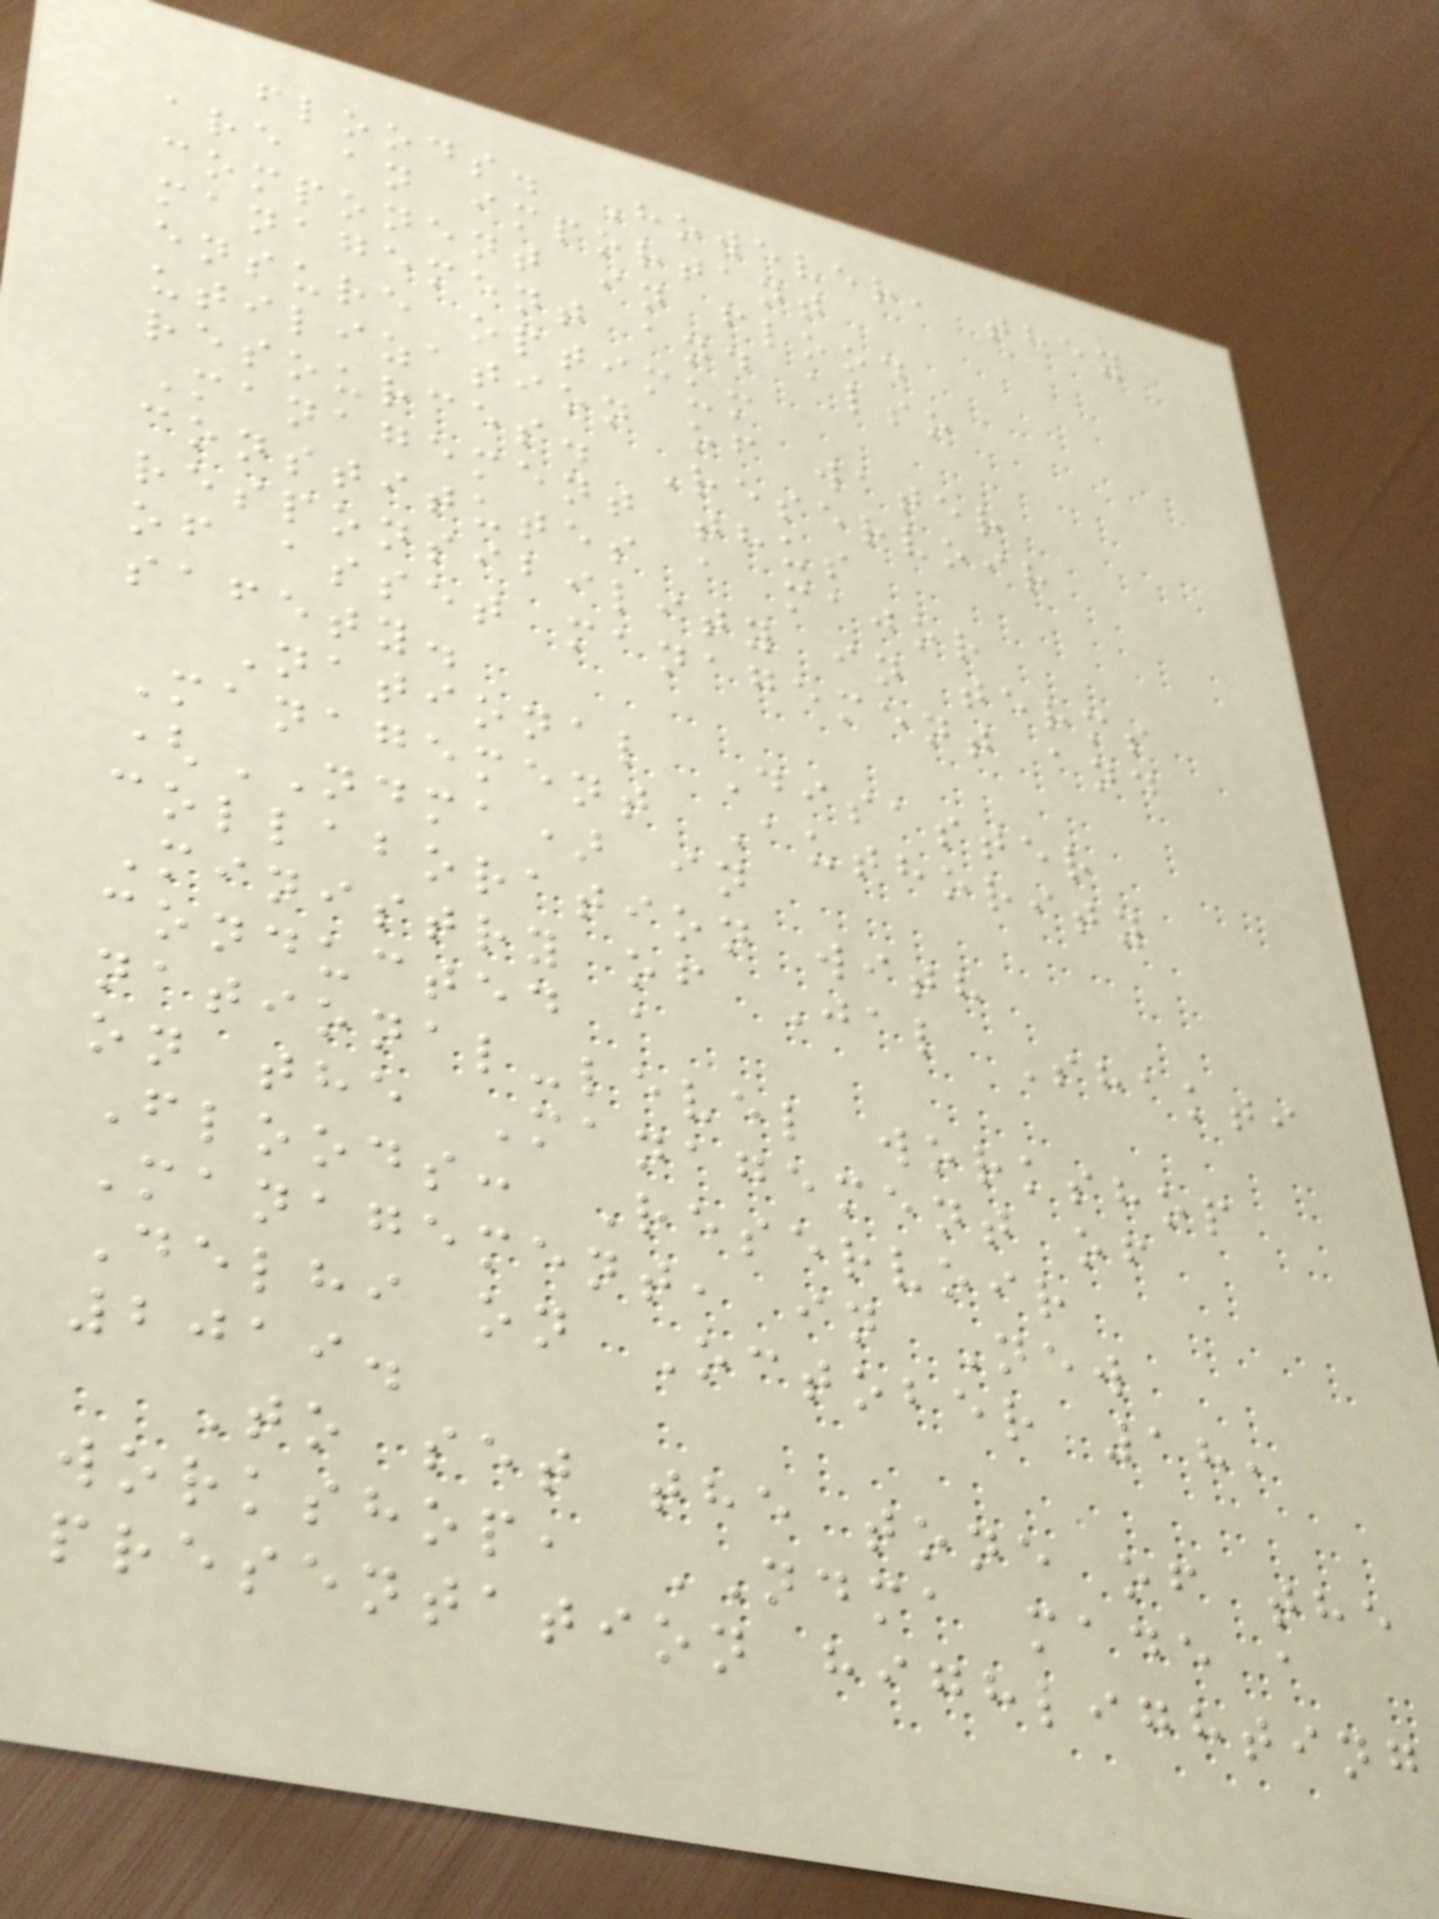floods. However, they
are an important
component in flood
management and also
ensure optimum
utilization of water
resources. Reservoir
Management thus
constitutes a major
responsibility in terms
of asset management and
safety.
National Disaster
Management Authority
(NDMA) in
collaboration with
Ministry of Jal Shakti
conducted a
national-level workshop
on the Management of
Floods: Reservoir
Management, in New
Delhi on October 18,
2019.
To set the tone of the
workshop, NDMA made a
presentation highlighting
